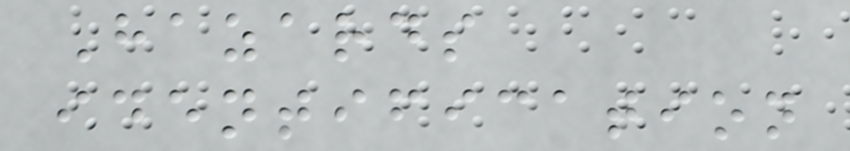Hazards
identification
